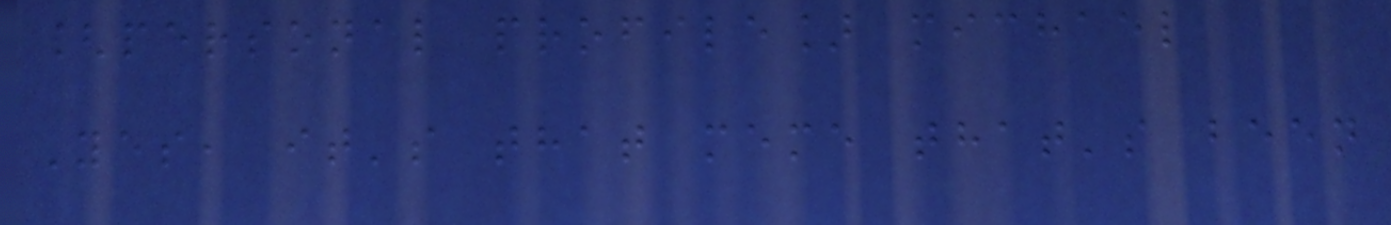[personal profile] michael
Yes, it's that meme that's been
